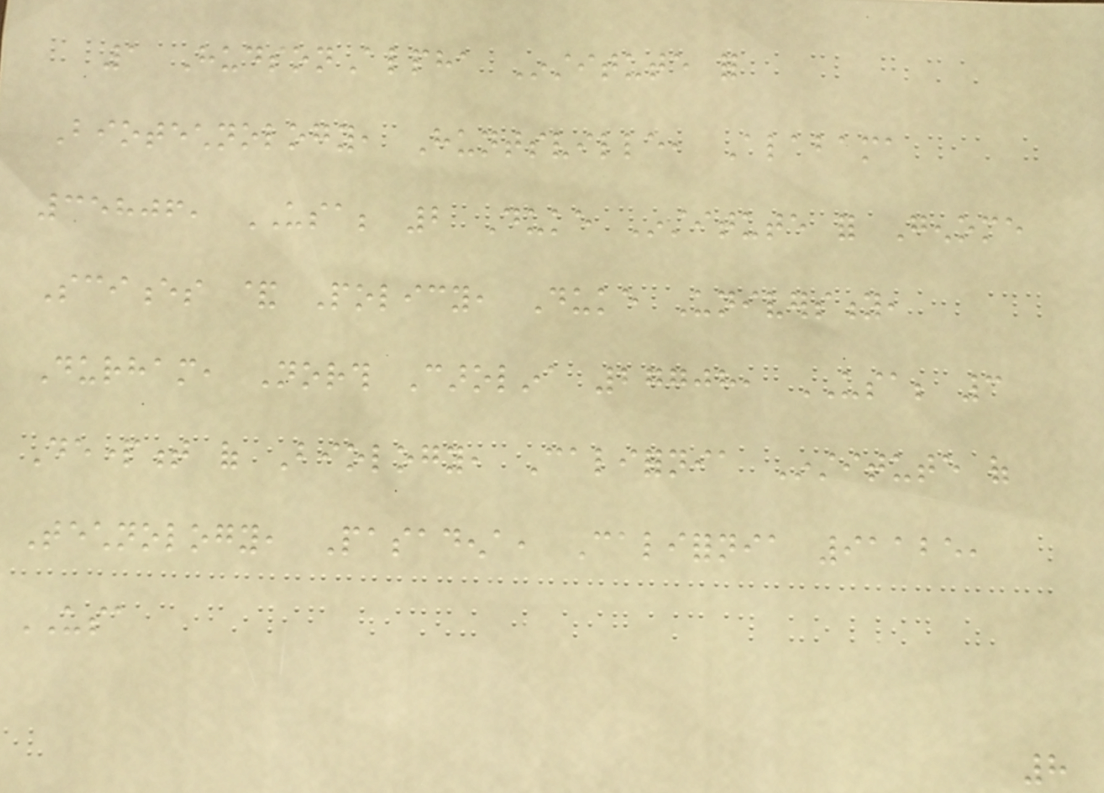1 HudsonAlpha Institute for
Biotechnology, Huntsville, Alabama
35806, USA; 2 Duke Institute for Genome
Sciences & Policy, Duke University,
Durham, North Carolina 27708, USA; 3
Department of Biology, California Institute of
Technology, Pasadena, California 91125,
USA
8
